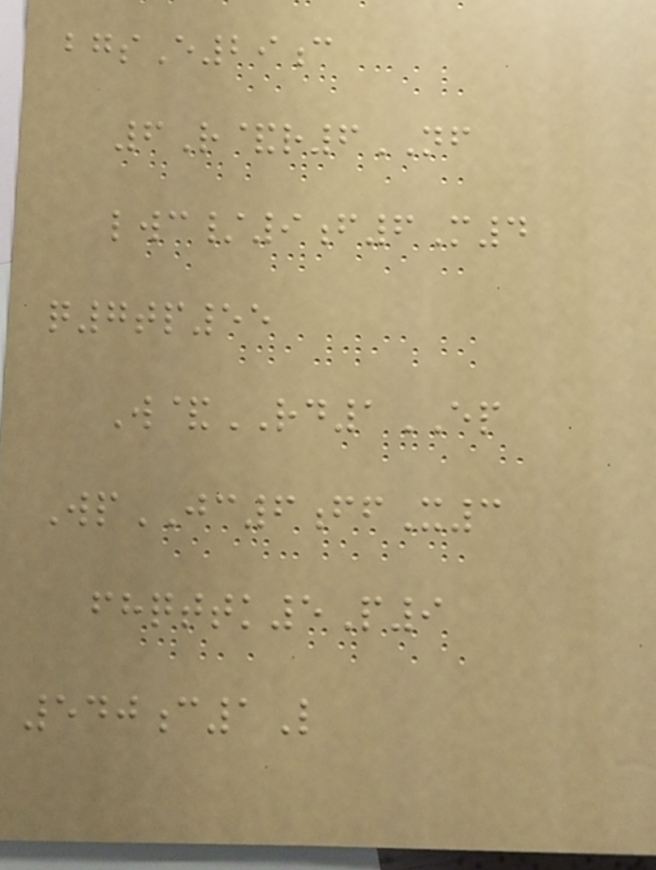bgsE29c
6R&r6NF
lwc/9f6M4
q7tp55
W&RD1EP
WpJC6ffX3
fhqttk5P9
540c1L
